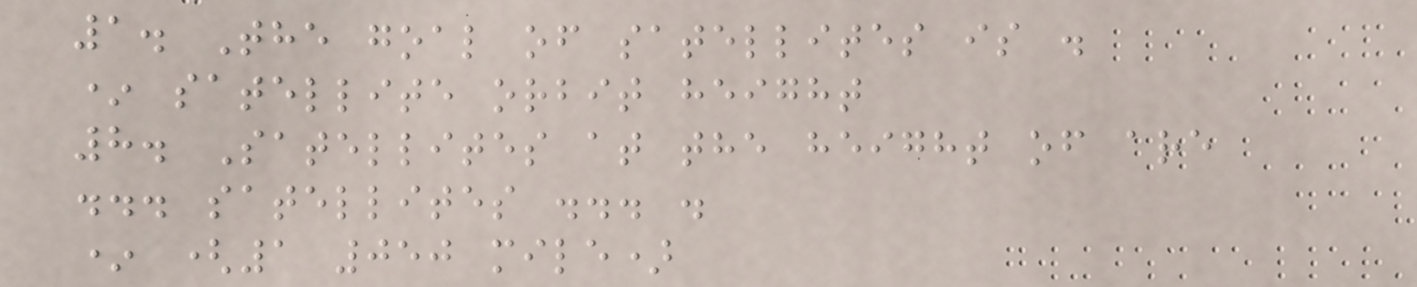1. The goal of satellites is .
* satellite orbit height
8. Satellites at the height of are
... satellites ... .
* (1 050 mile)
